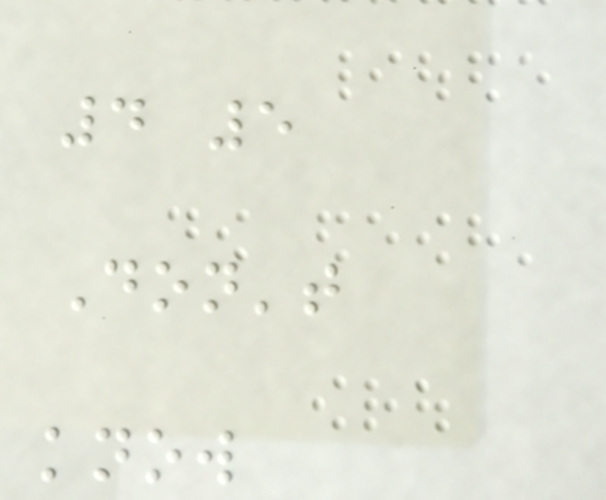4 5
Don't
know
